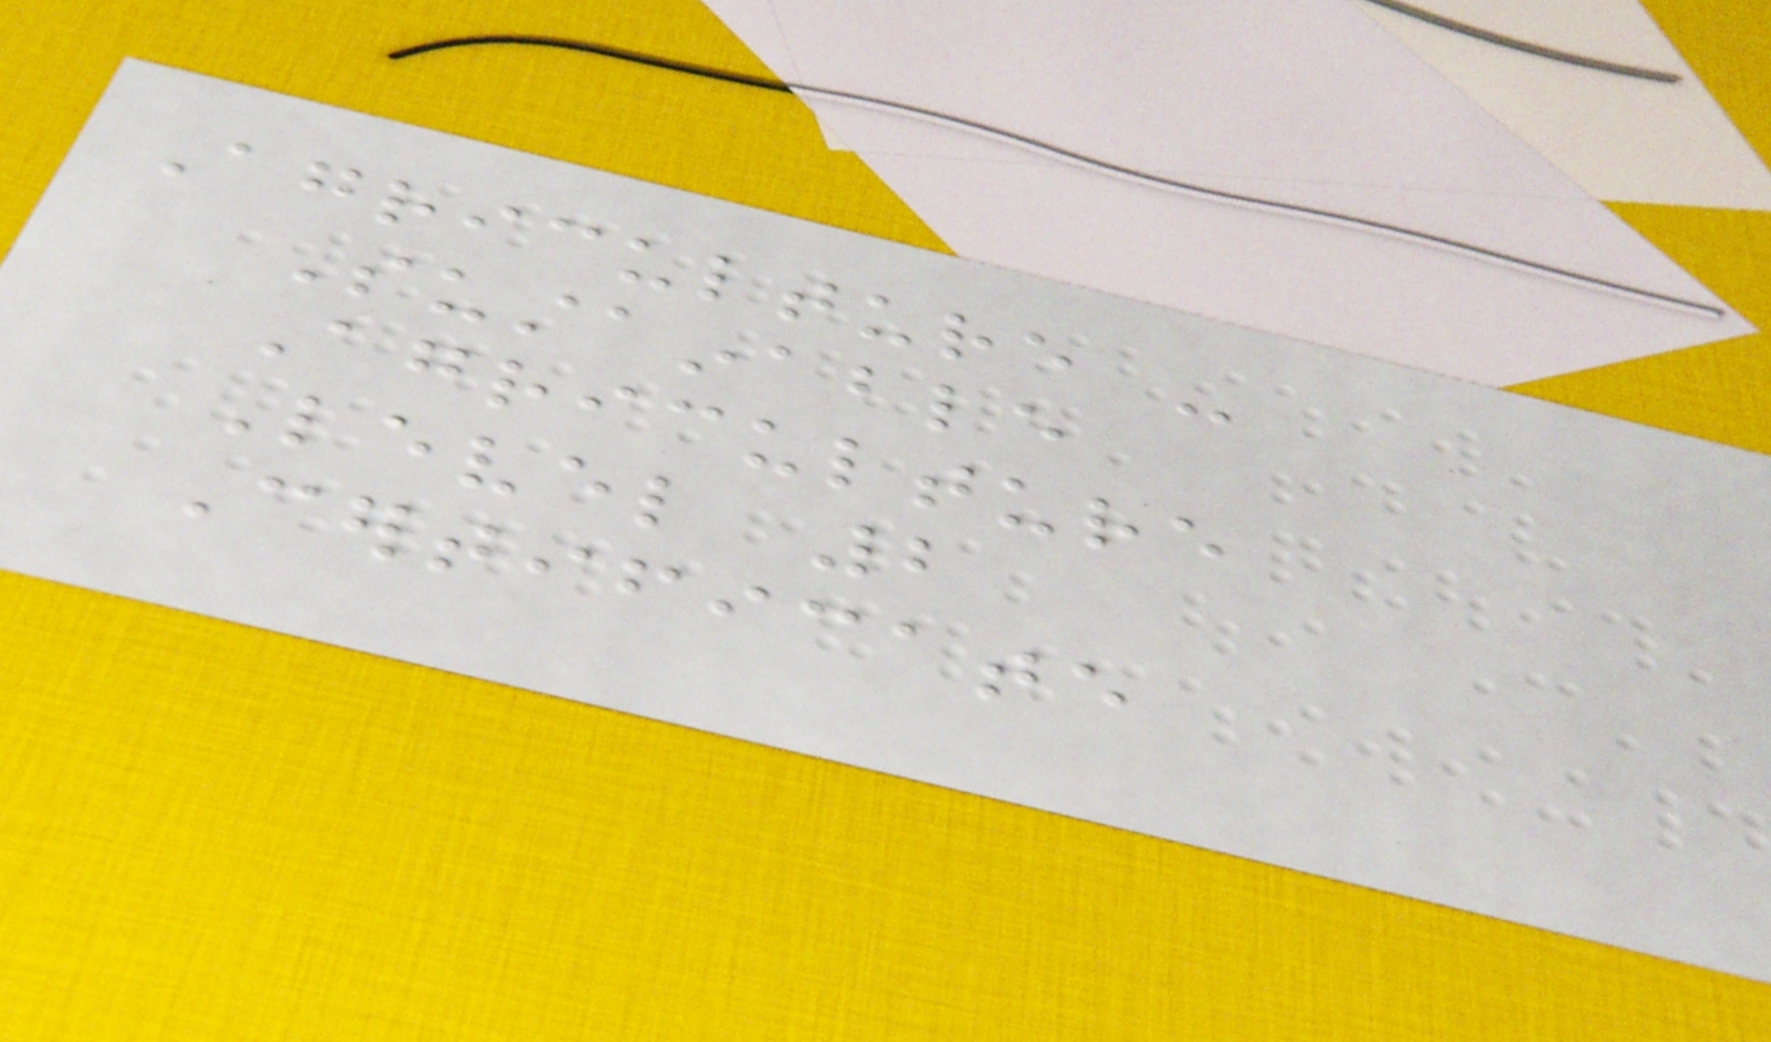Agriculture -
Sustainable
Agriculture
Level 2
Certificate
